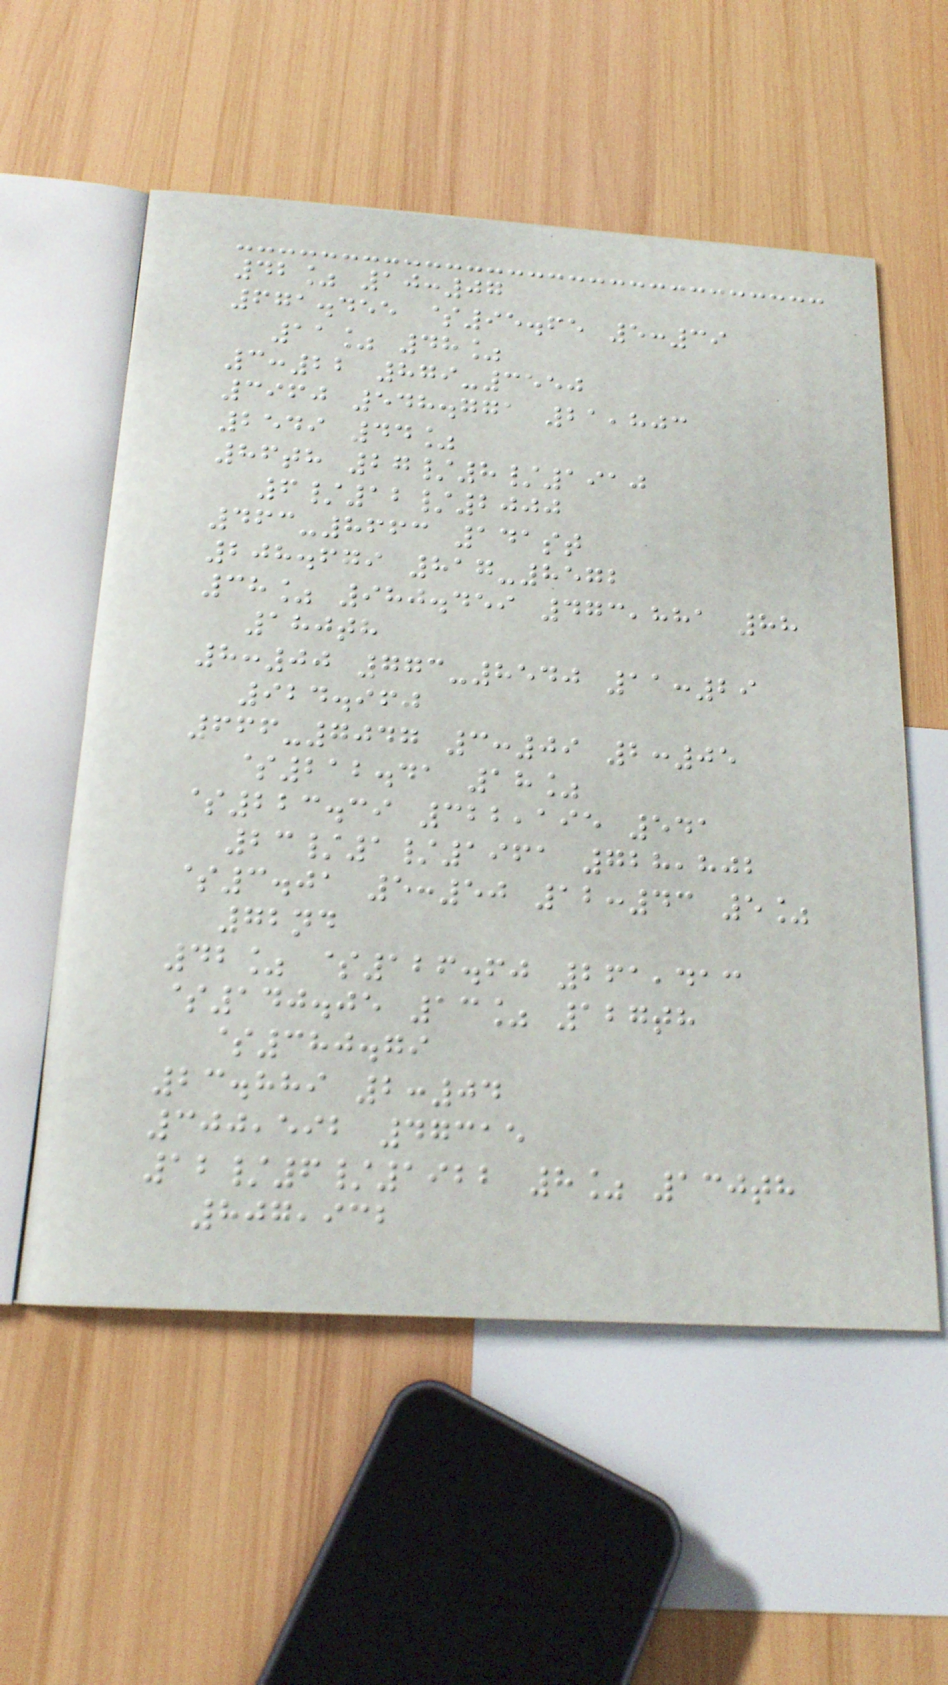42% 10:07
671.455 $95.65 5:39
11% 48%
3:22 879-3550
3960 548.771 21,803
2549 44%
86th 27/8/1910
6/12/2000
463-8663 141st
208.679 817-8572
38% 980.459 473,881 88
180th
8:00 773-8540 11:29
924.960
666-7047 3:09 2:05
$212.41 18%
$223.39 322,195 541
23/1/1961 728,802
$3.01 5:50 12:43 5%
72nd
42% $126.60 261,413
$140.05 13% 127th
$380.79
23.889 2:04
300,592 47315
12/6/1922 8% 130th
807,932
